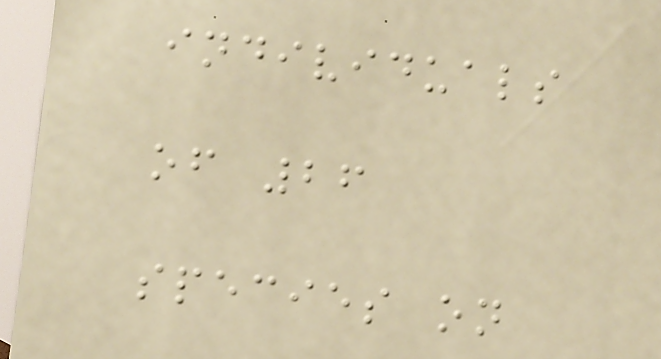individuals
of 26
species on
